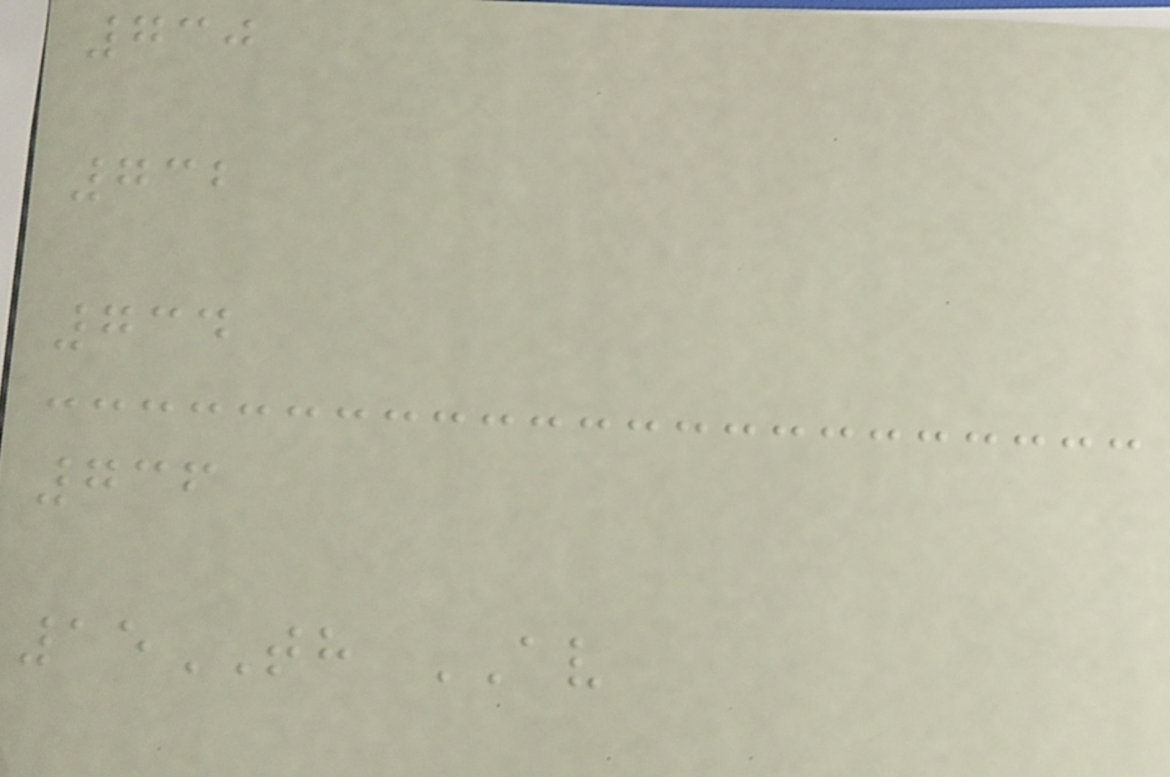730
732
734
736
15TH AV
